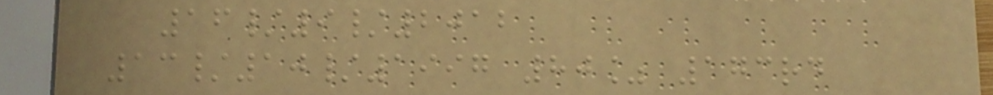16/9/2012
13/10/1997 80% 173rd
